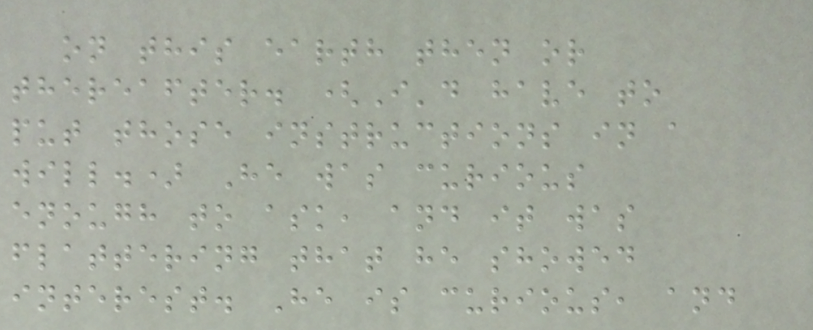on this earth then or
thereafter. (I'd have to
put those instructions in a
will.) He was curious
enough to ask, and it was
flattering that he showed
interest. He is curious, and
